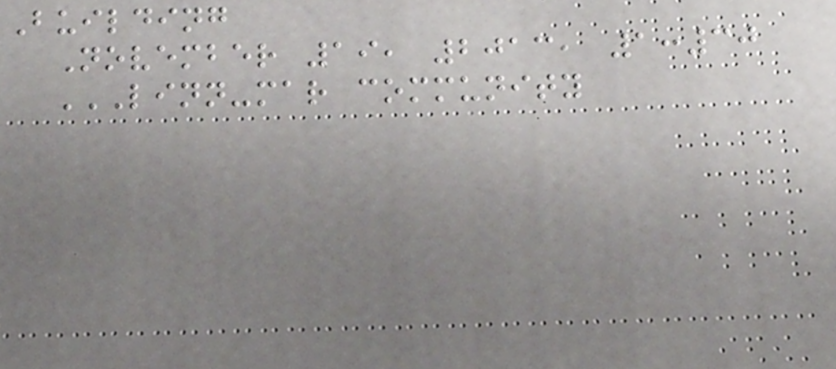Building
November 19, 2013, 1:30
LINN-MAR COMMUNITY
